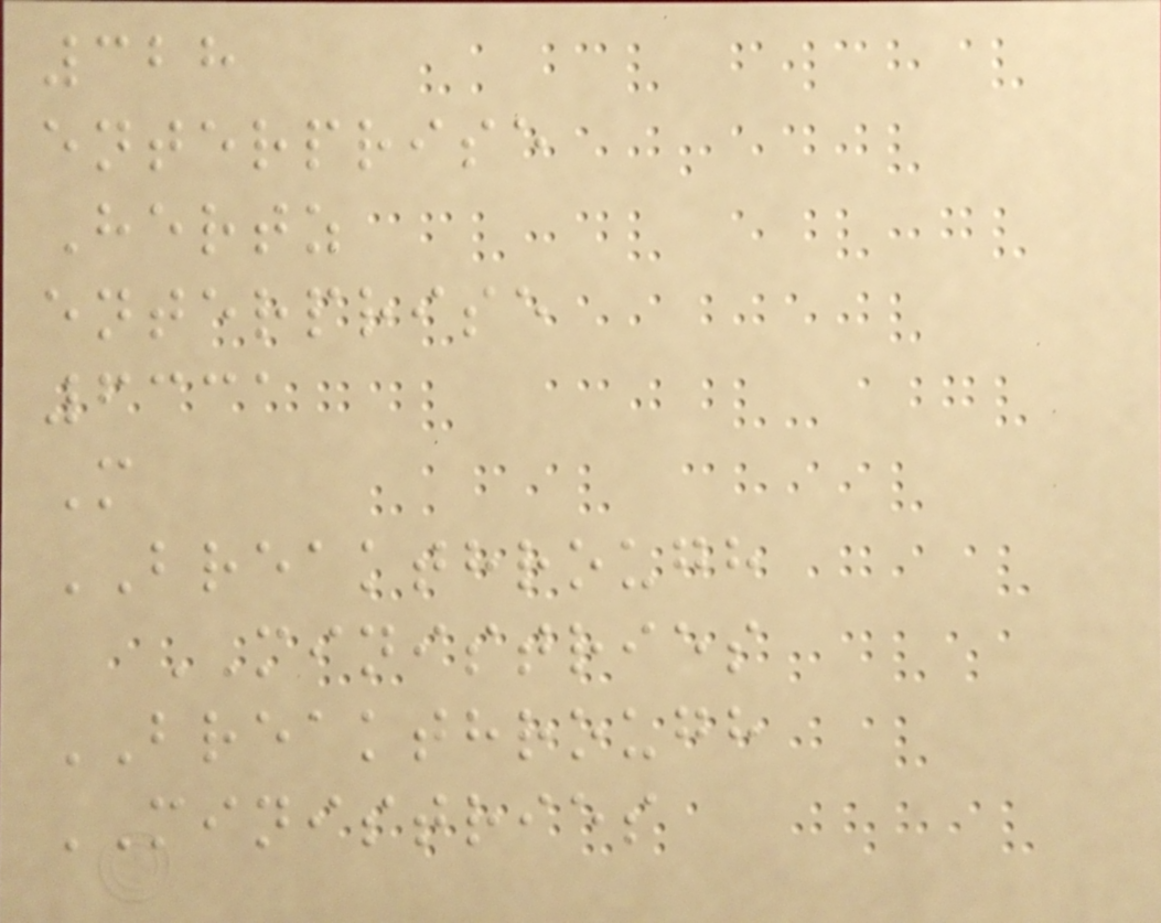328
enterprise
Hertz
enterprise
6331
M
BREAKTHROUGH
MINISTRIES
BREAKTHROUGH
MINISTRIES
